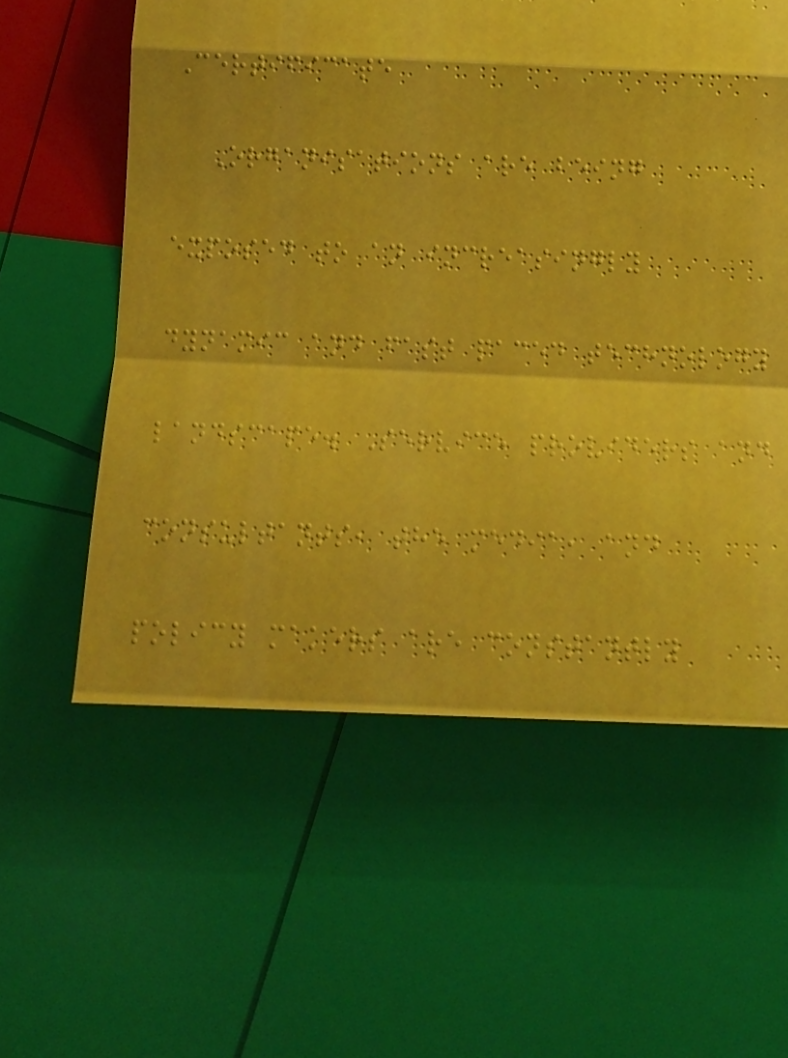Certificate
Organisations are being
exposed to an increasingly
dynamic and fast paced technology
landscape. Service providers and
consultants, the media, and
policy makers are constantly
